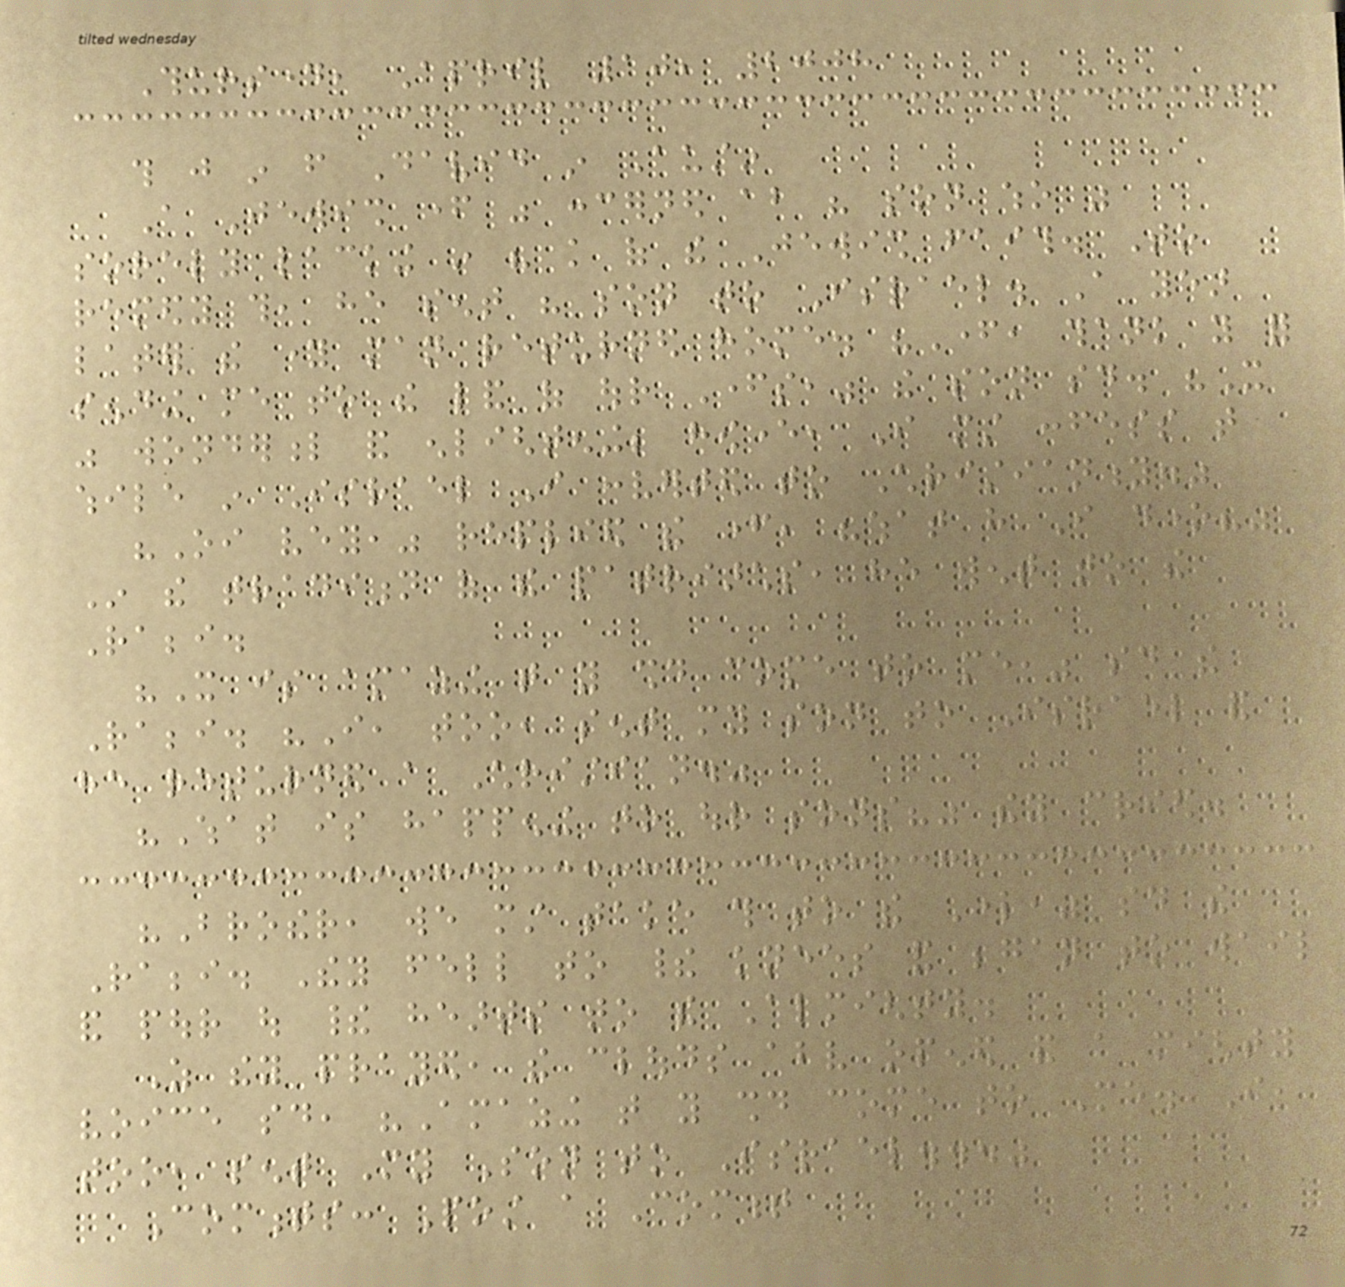Thursday, April 10, 2008
this just in from David in Austin
A Jewish father was concerned about his son who was
sorely lacking in his knowledge of the Jewish faith. To
remedy this, he sent his son to Israel. A year
later the young man returned home. "Father, thank you for
sending me to the land of our Fathers," the son said. "It
was wonderful and enlightening; however, I must confess that
while in Israel I converted to Christianity."
"Oi vey," replied the father, "what have I done?"
In the tradition of the patriarchs, he went to the
Rabbi.
"It is amazing that you should come to me," said the
Rabbi. "I, too, sent my son to Israel and
he returned a Christian."
"What is happening to our sons?" they cried.
"Brother, we must take this to the Lord," said the
Rabbi. They fell to their knees and began to wail
and pour out their hearts to the Almighty.
As they prayed, the clouds above opened and a mighty
voice said, "Amazing that you should come to Me. I,
too, sent My Son to Israel..."
Comments: Post a Comment
